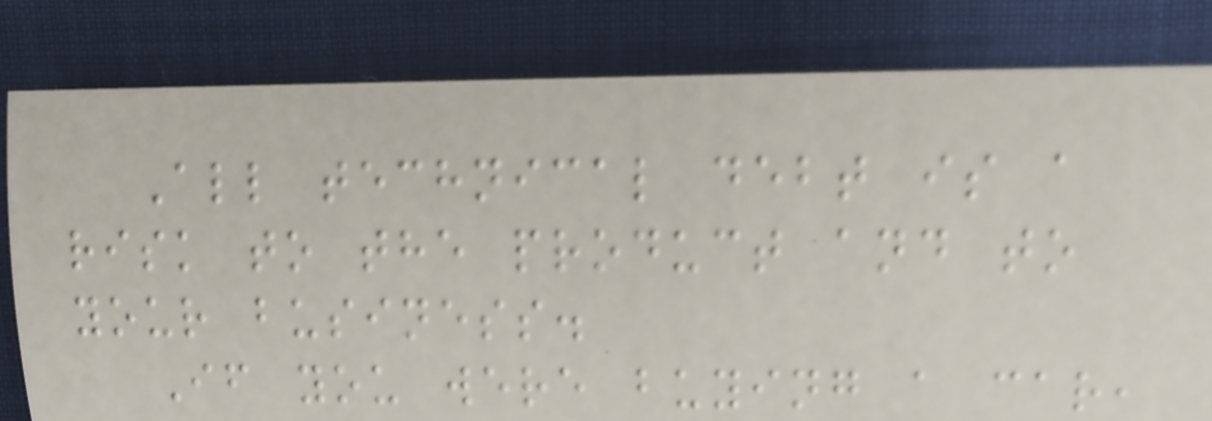All technical debt is a
risk to the product and to
your business.
If you were buying a car,
